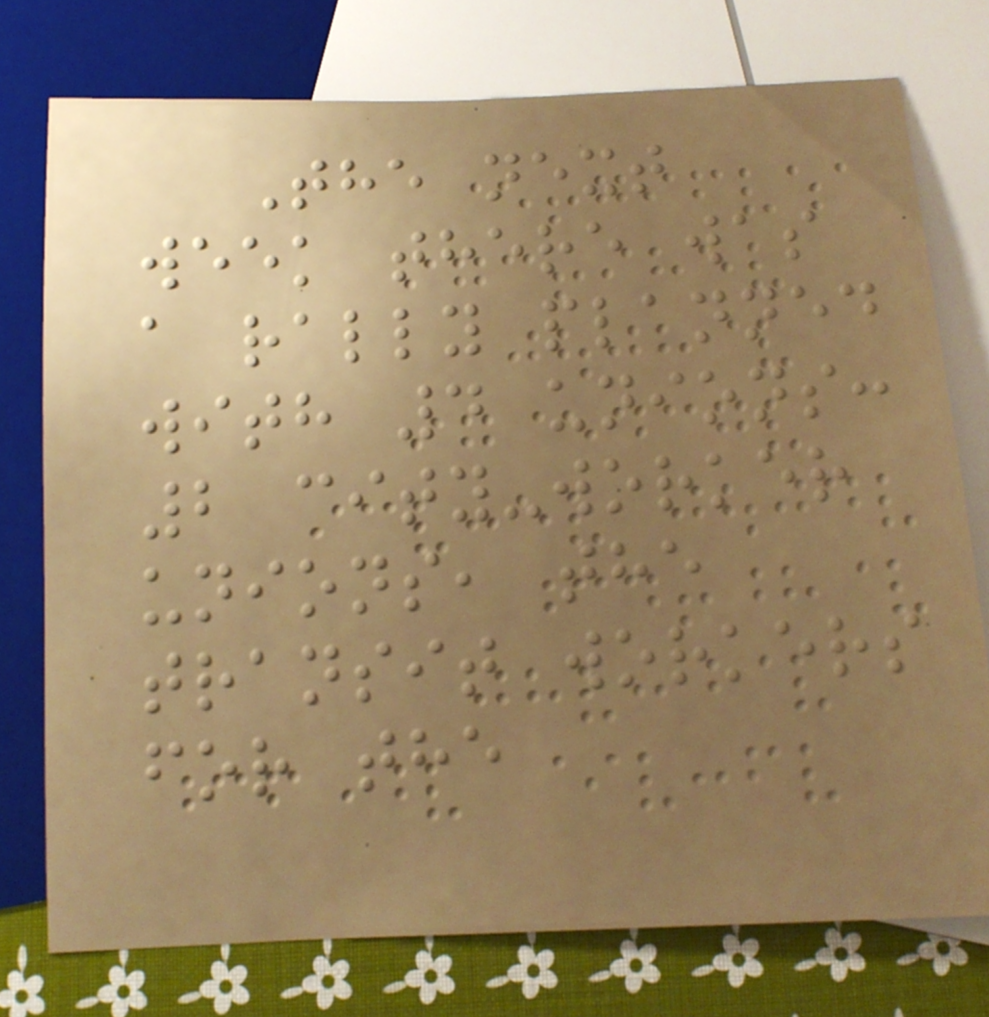The next
week there was
a rally planned
with 4 unions:
2 city-worker
unions, the
transit workers
for the
